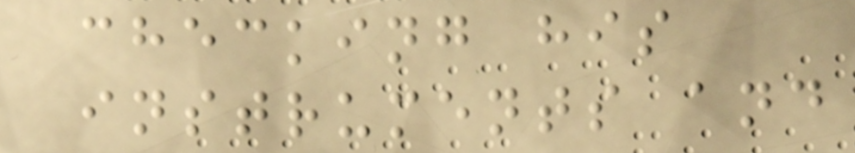checking his
instruments and
